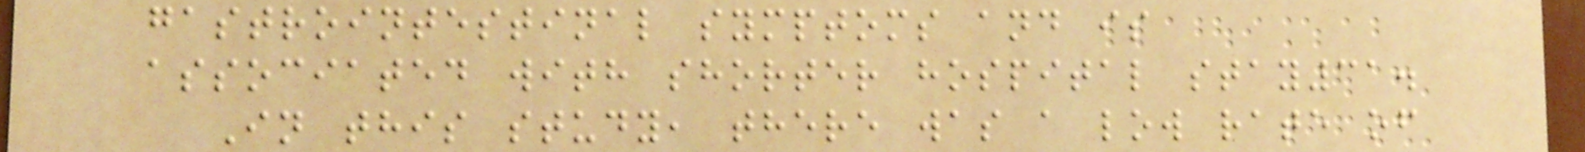gastrointestinal symptoms and is
associated with shorter hospital stay31.
In this study, there was a low rate of
